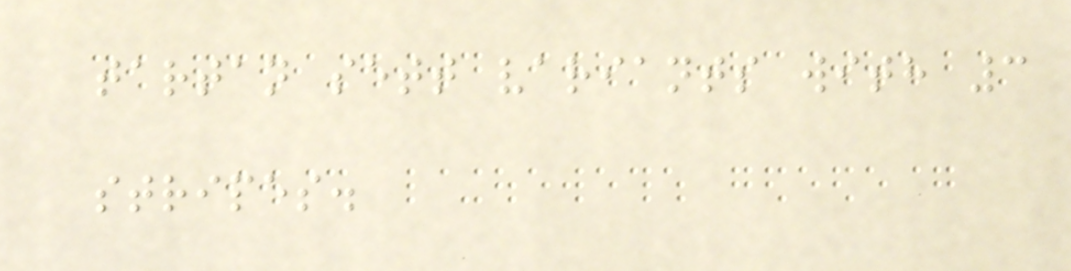tartan sett variants with 3
stripes.
